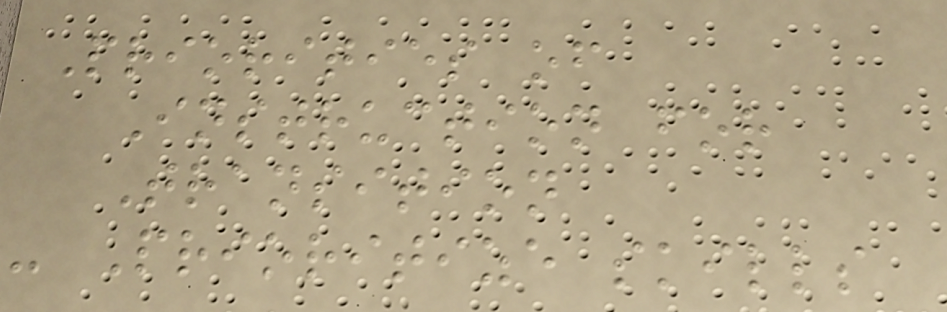Priorities of
Instruction for
Transition
- Prioritize skills
